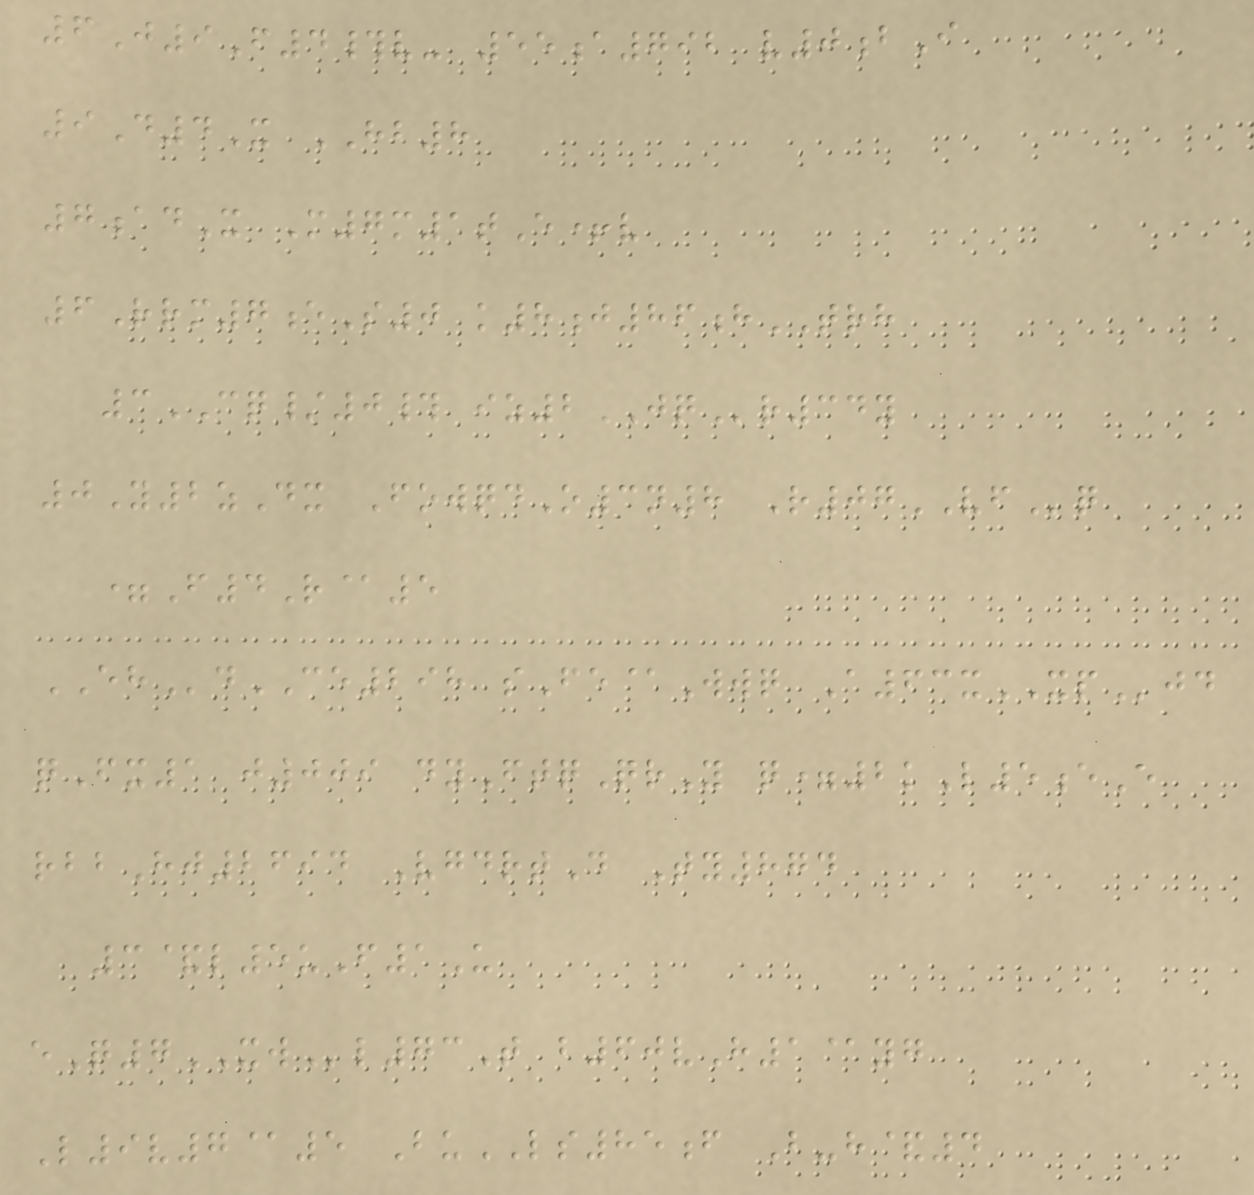6J9F4#v- 55a792 v0bI
9D4X HB8
7adX M7m1tE+v
6Rrm7eS0 k8j86hTRH
3CQ/0# iz2JQr34y
0Y2zDx FowqdO3n8 R07VFq
=F4R@5
EHdCE298 sFe@Wwq A63xXPjd
qFx1 j009 dyFtqQrY q=2kL5eE
rbbHj2694 VgdrtD Ty874
3&l5uF1U
eQ7XWl73T b60vH1@yg
L9v7@5 BuLS85f B-h&4
